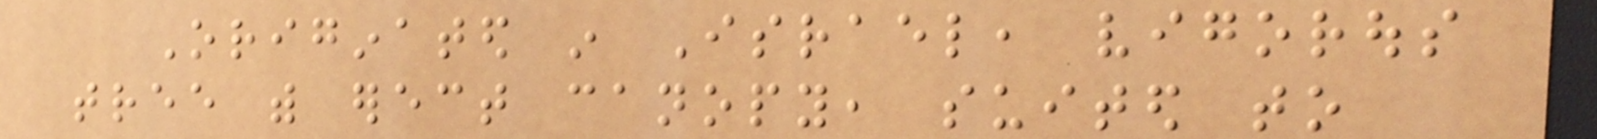Originated in Israel, vigorous
tree with erect canopy, suited to
